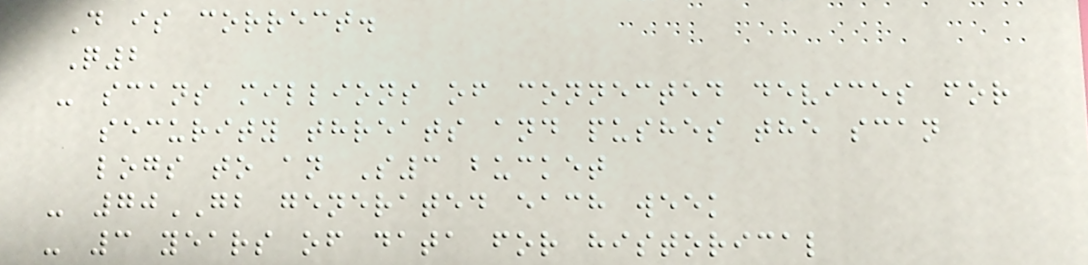D is correct.
Q2
- scans millions of connected devices for
security threats and pushes the scan
logs to an S3 bucket
- 70GB generated each week
- 3 years of data for historical
